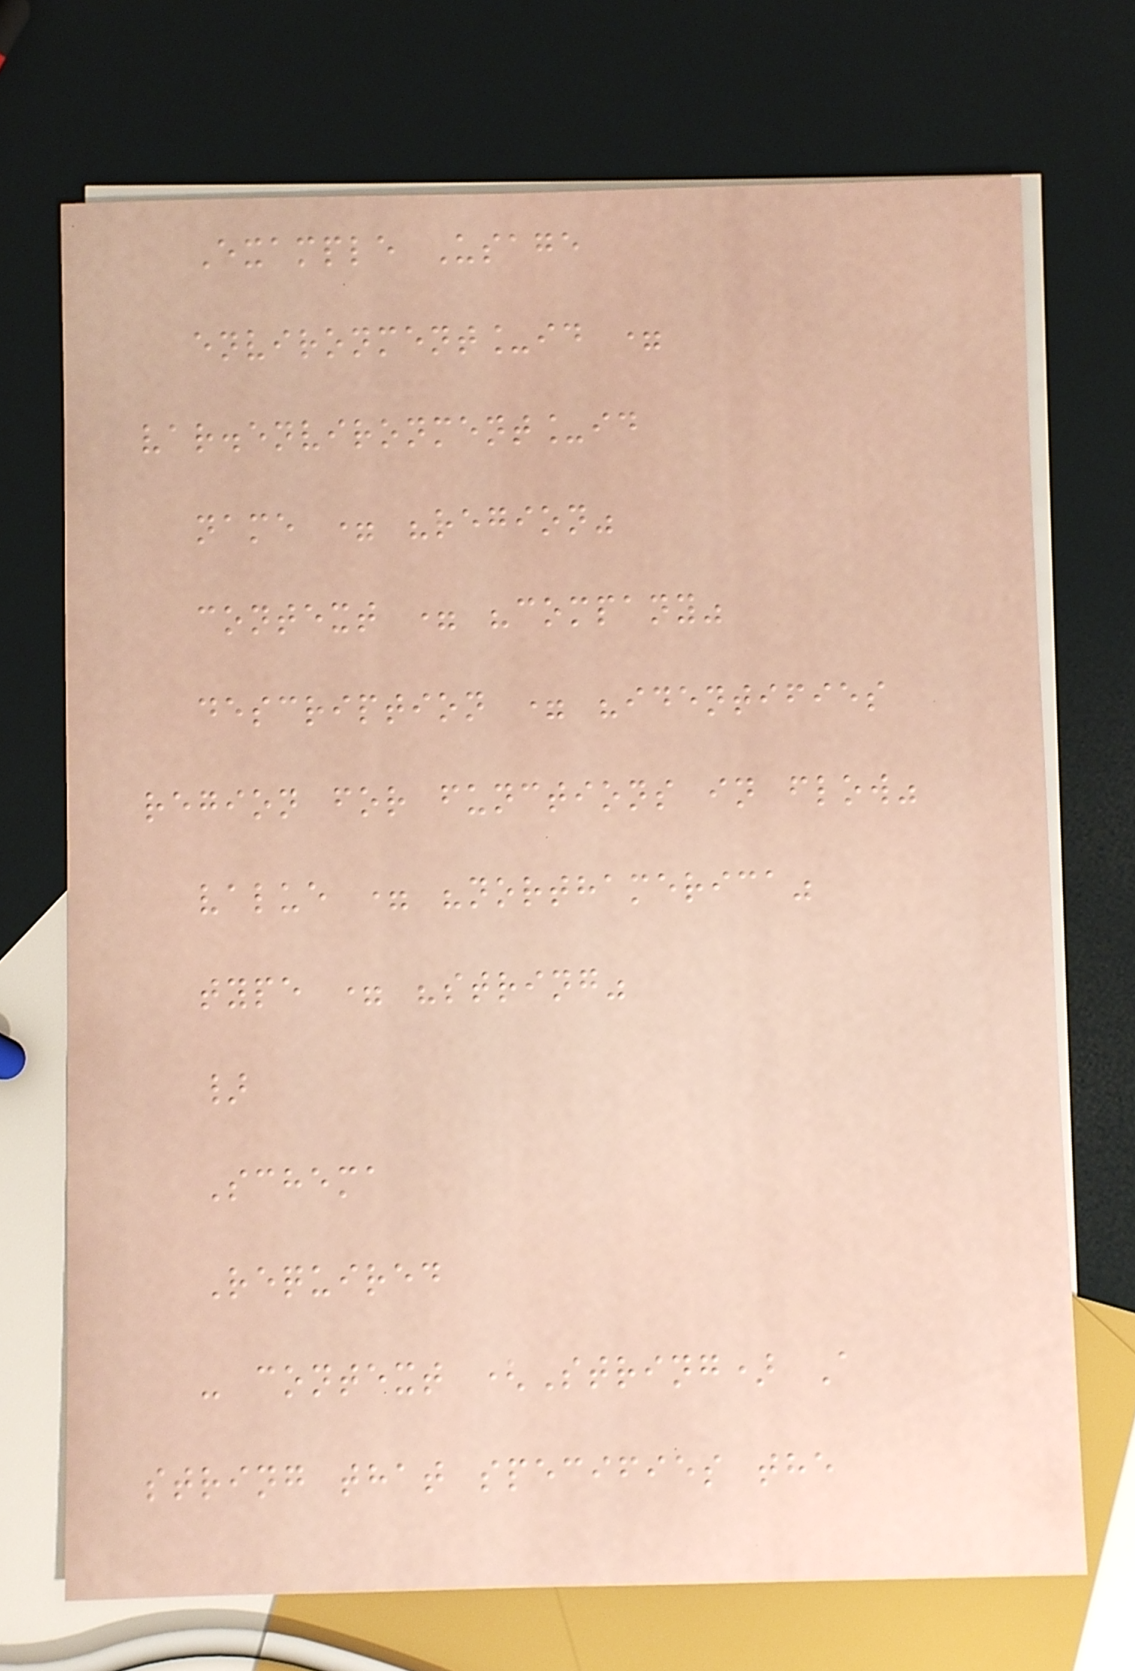Example Usage
environment_id =
var.environment_id
name = "region"
context = "company"
description = "identifies
region for functions in flow"
value = "northamerica"
type = "string"
}
Schema
Required
- context (String) A
string that specifies the
